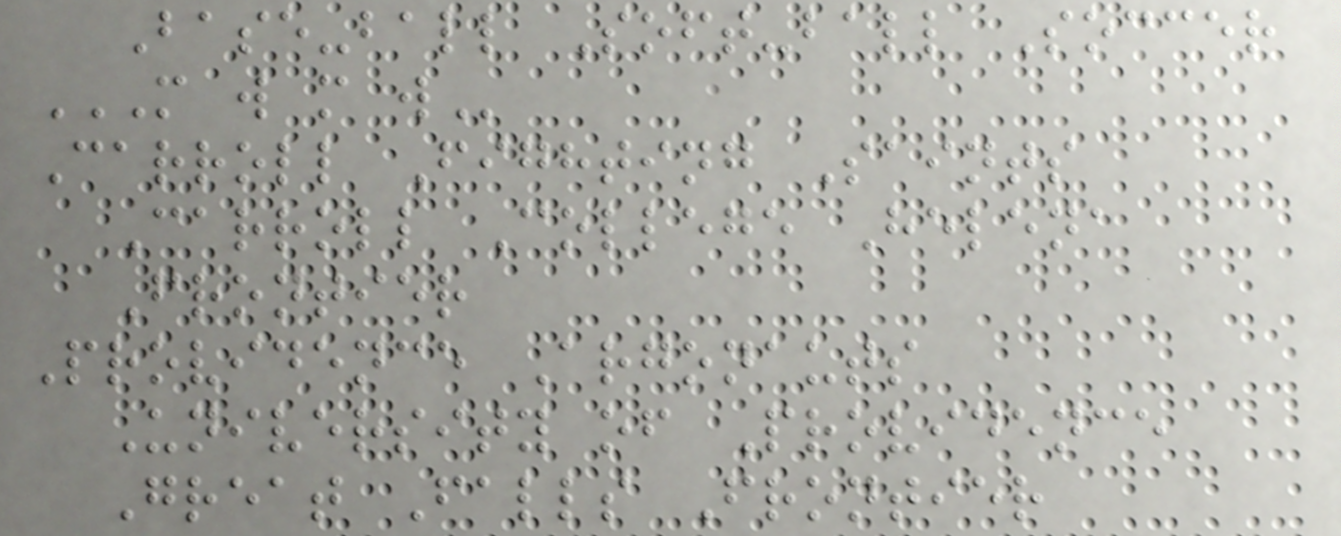Base-ball Soft-ball Soccer
M W M W
Carroll Fighting Saints
Carroll College Helena
Frontier
Providence Argonauts
University of Providence
Great Falls Frontier
